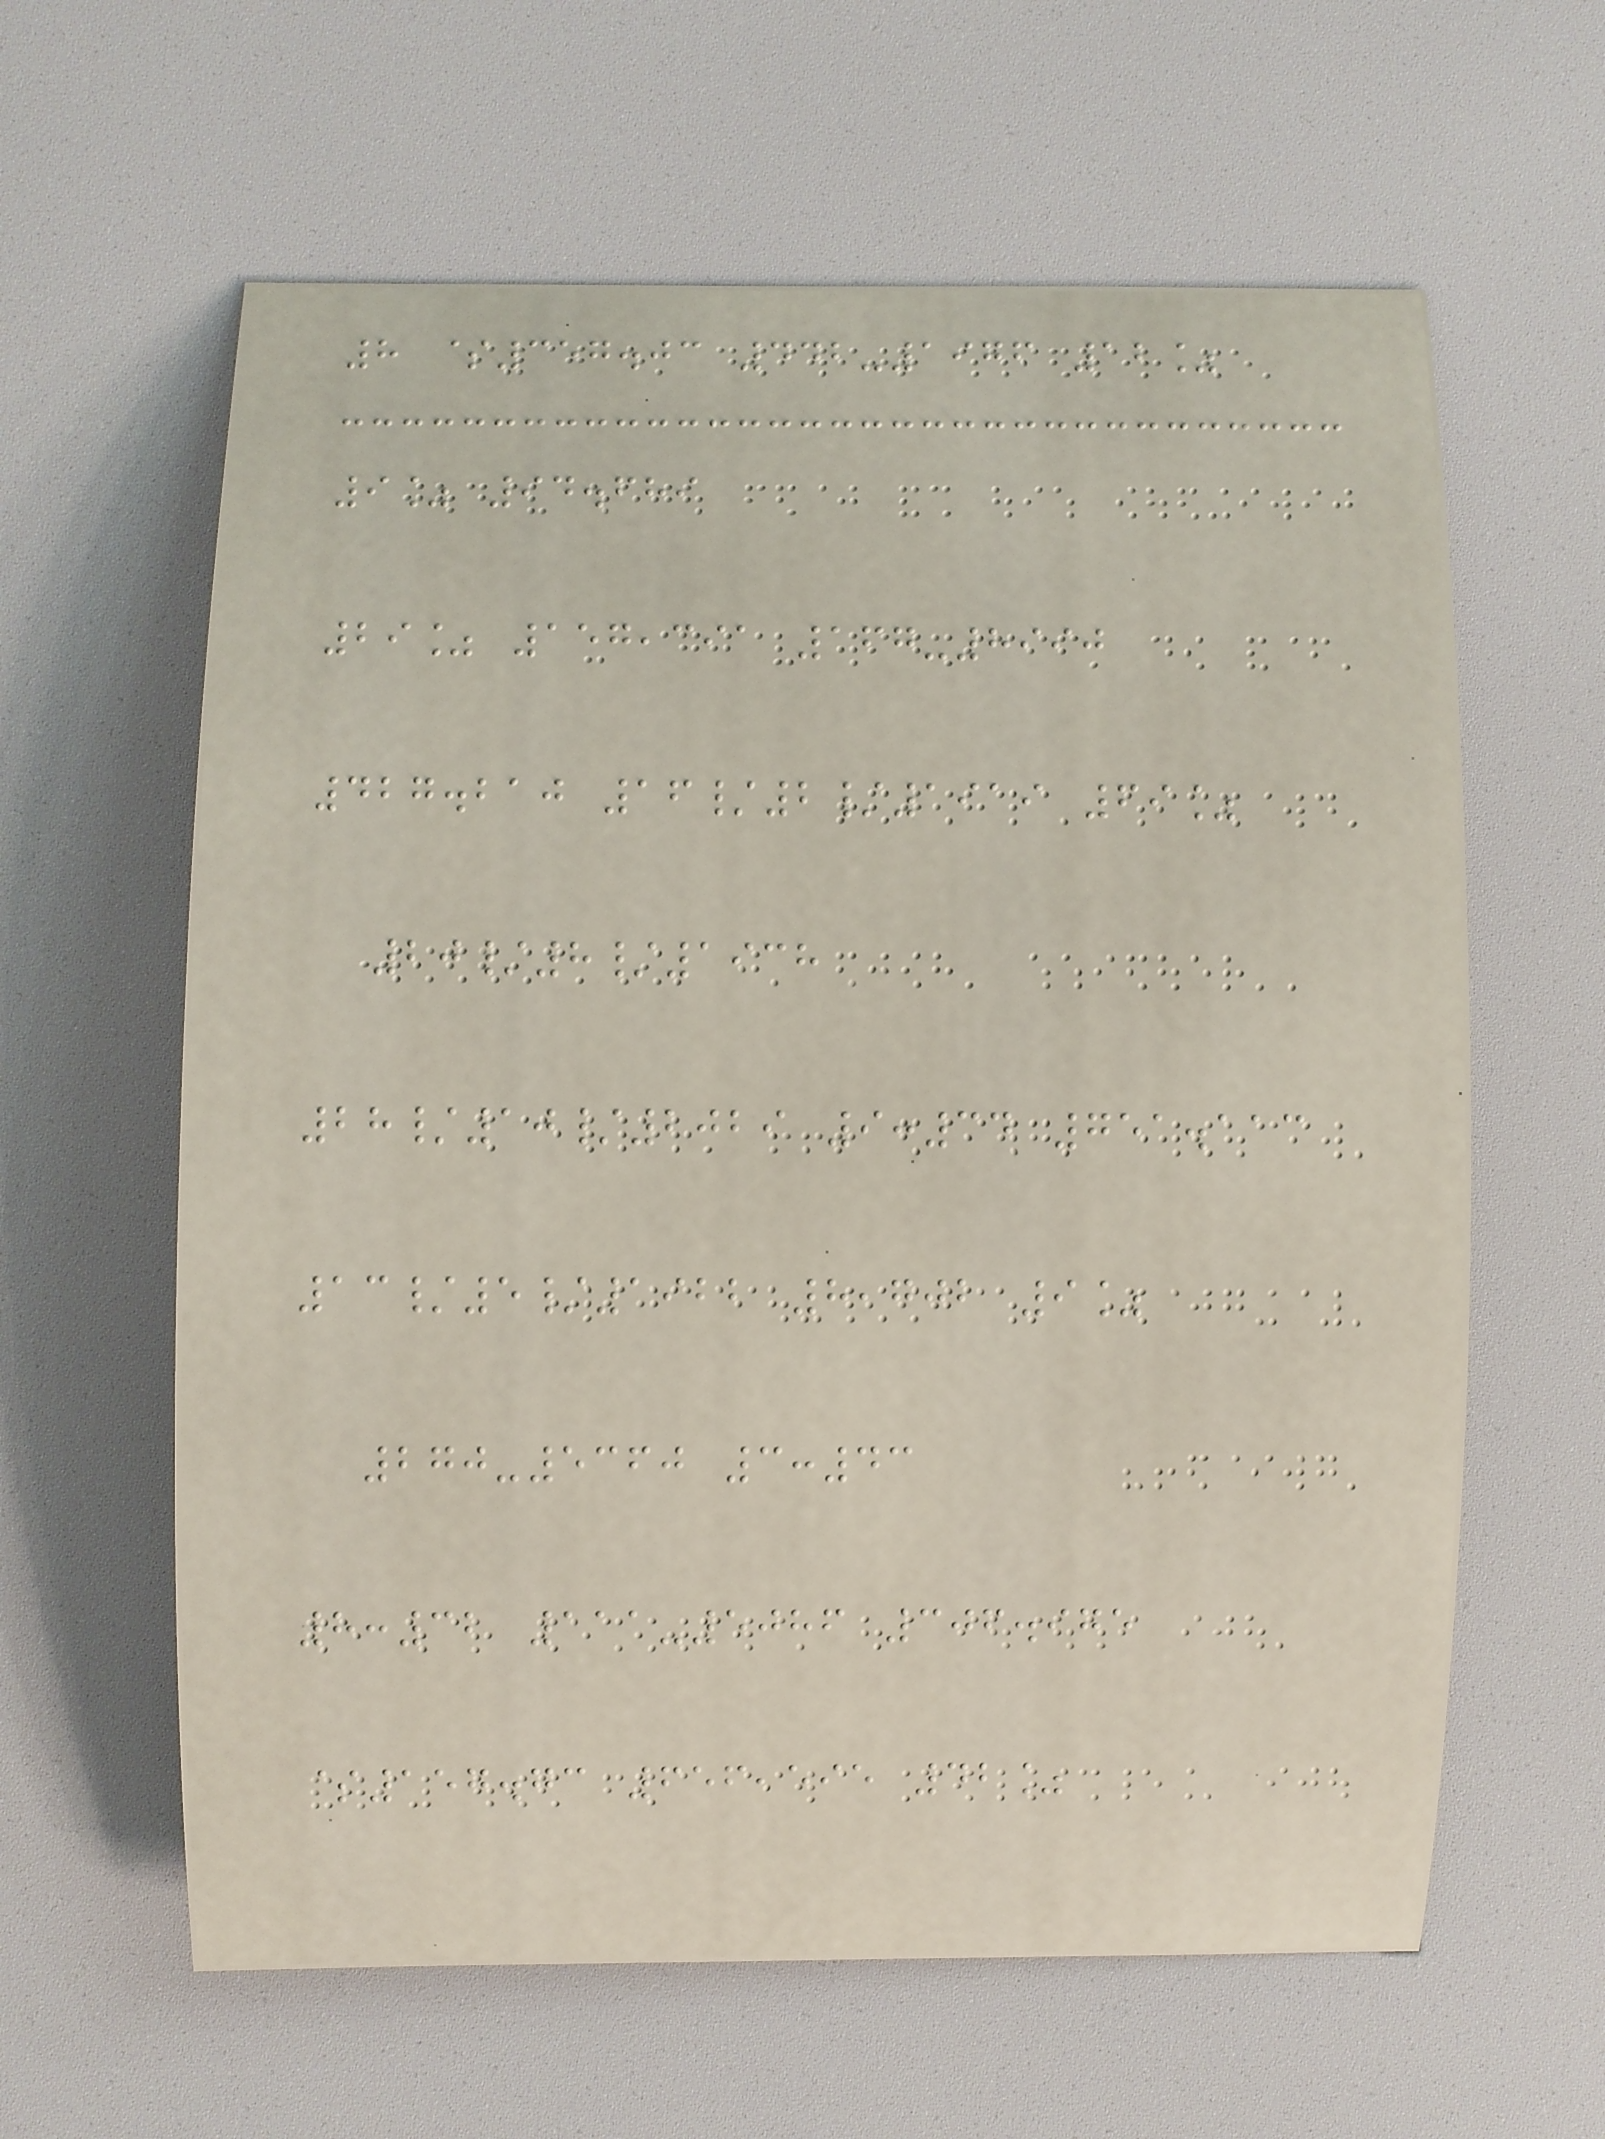8 $357.03 442-1976 12%
9% 94.689
29% 157,391 167-8990
427.210 16/2/1919 69%
20/8/1938
28/10/2029 9:34 751.113
13/5/1922 8,702 9%
270-5360 3:43
8:32 111-5086 306.975
$157.73 656,595 42%
